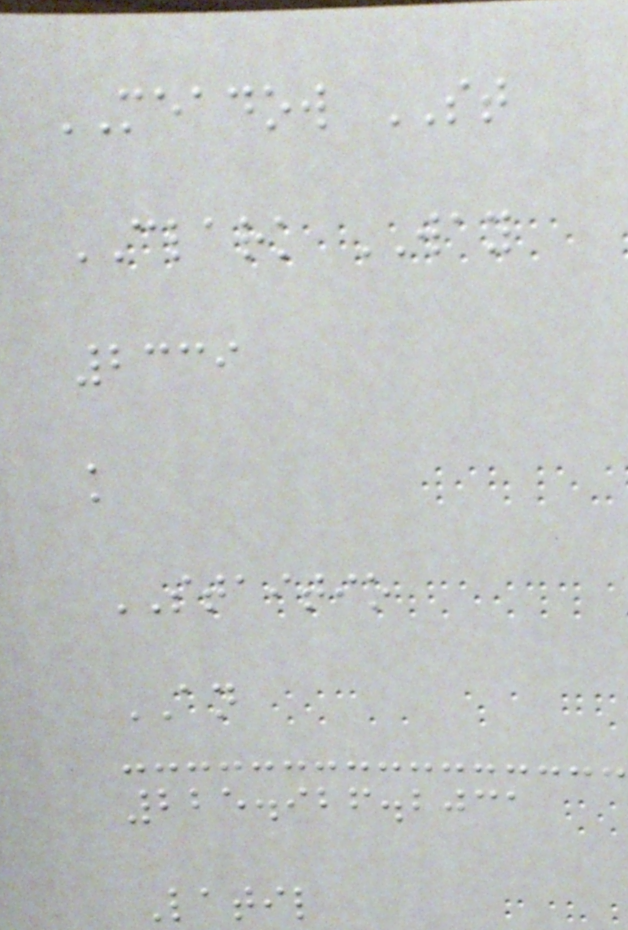MEADOW ST
CLARK WAY
2339
k
STAITIO
AN
225.926.2031
Latil
